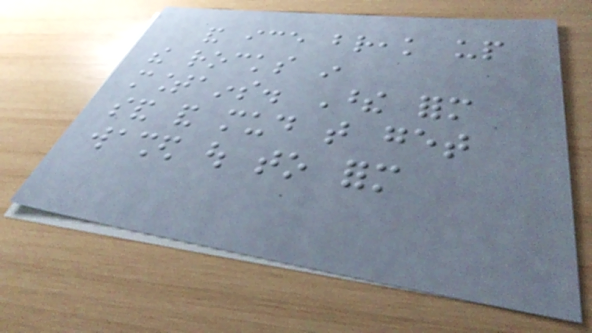and ice break up
the rocks in
mountains. These form
sand and mud that get
washed out to form
